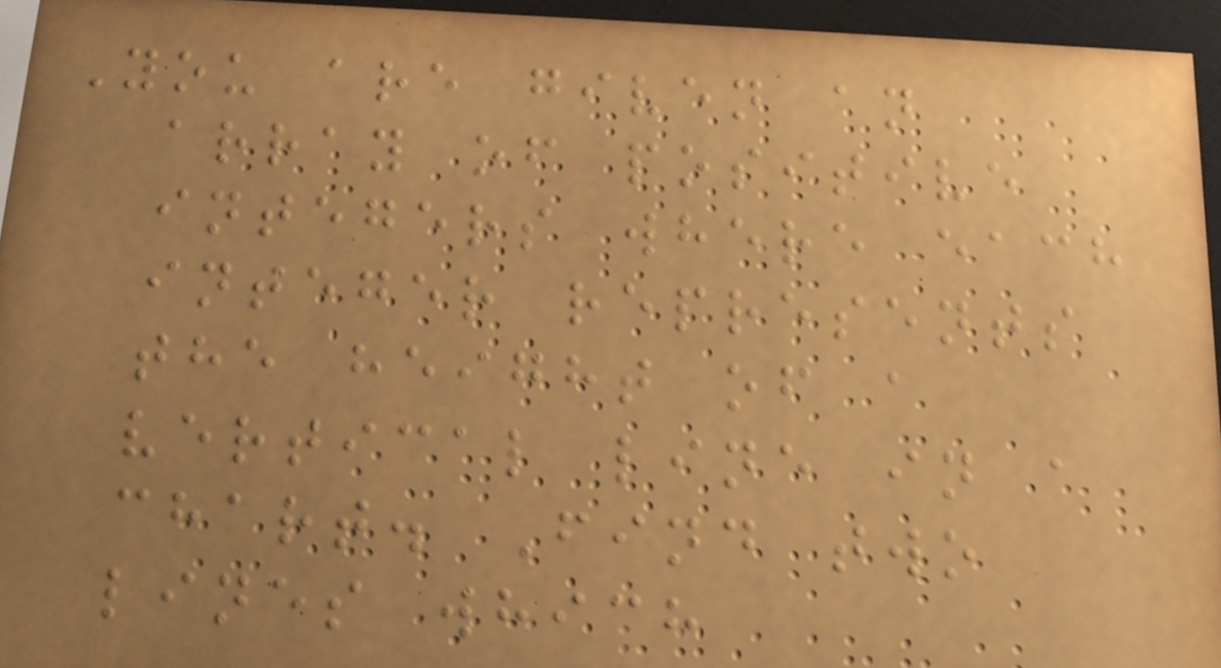You are given an
array of positive
integers where each
integer represents
the height of a
vertical line in a
chart. Find two
lines which
